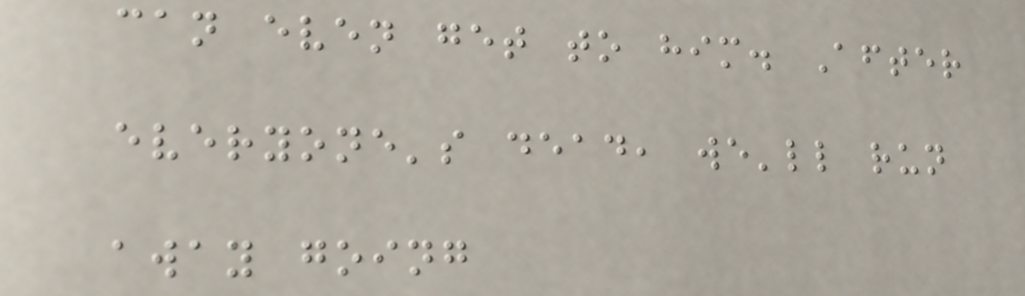can even get to him. After
everyone's dead, we'll run
away going
